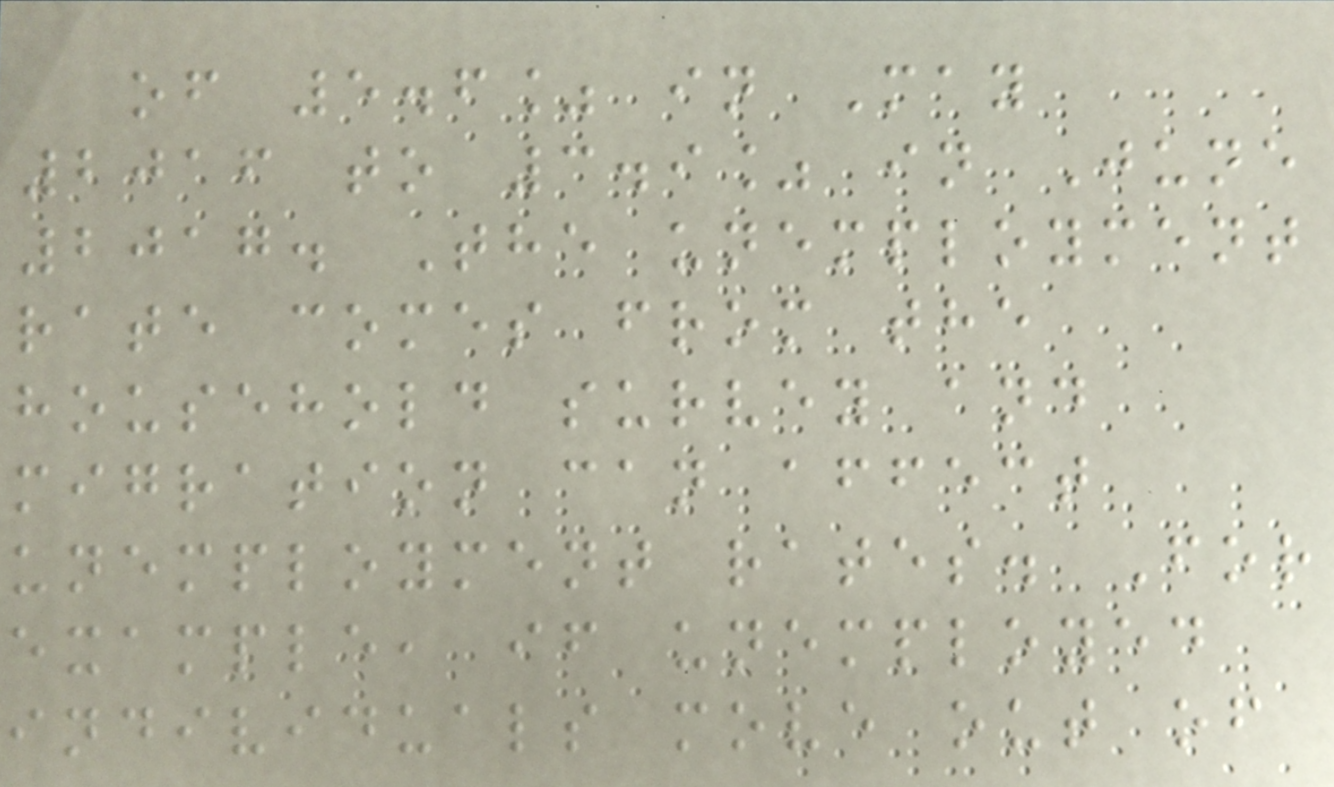of 5.6% in May
2016 to 3.9% in June
2017. The unemployment
rate comes from the
household survey and
migration can affect
unemployment rates. For
example, if unemployed
individuals move out of
